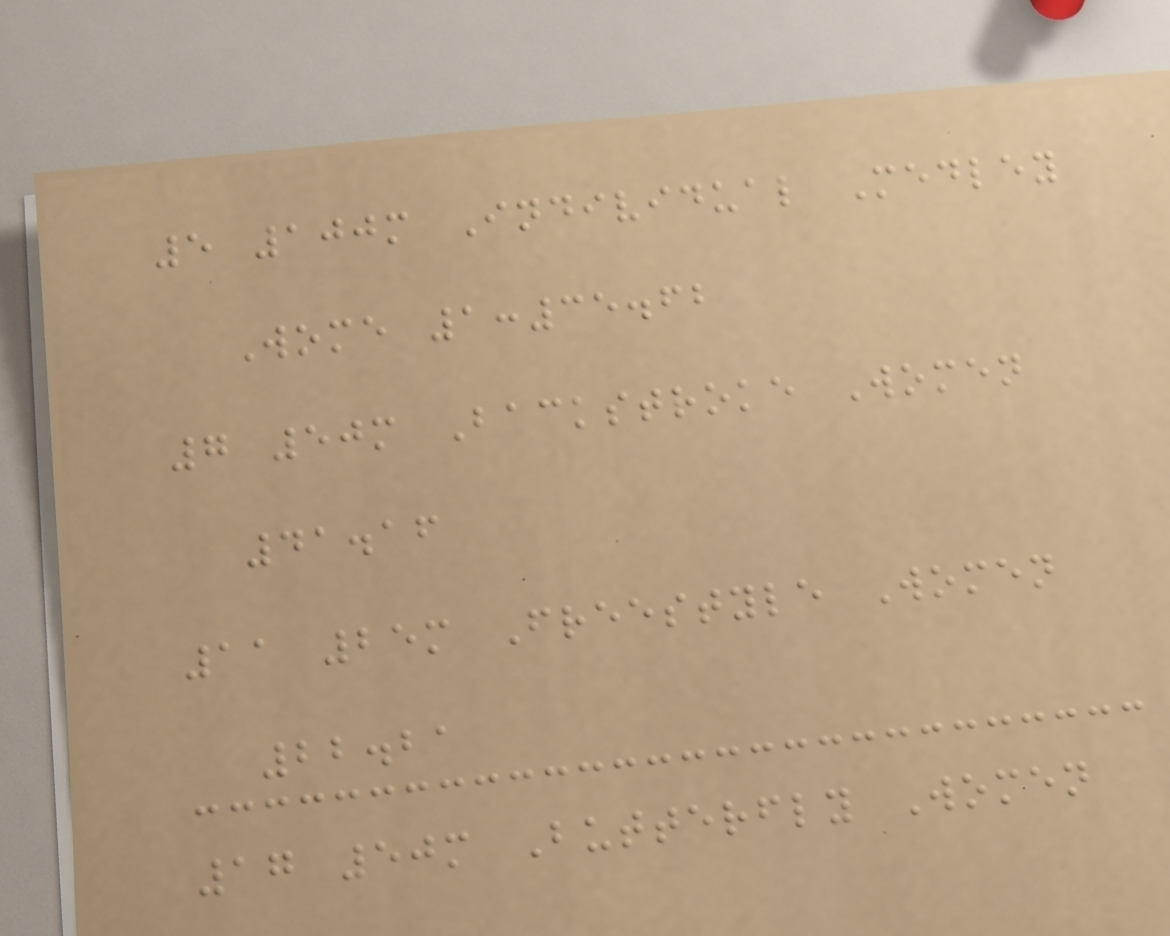5 100m Individual Medley
Wome 1:35.62
7 50m Backstroke Women
41.16
11 25m Freestyle Women
22.21
17 50m Butterfly Women
